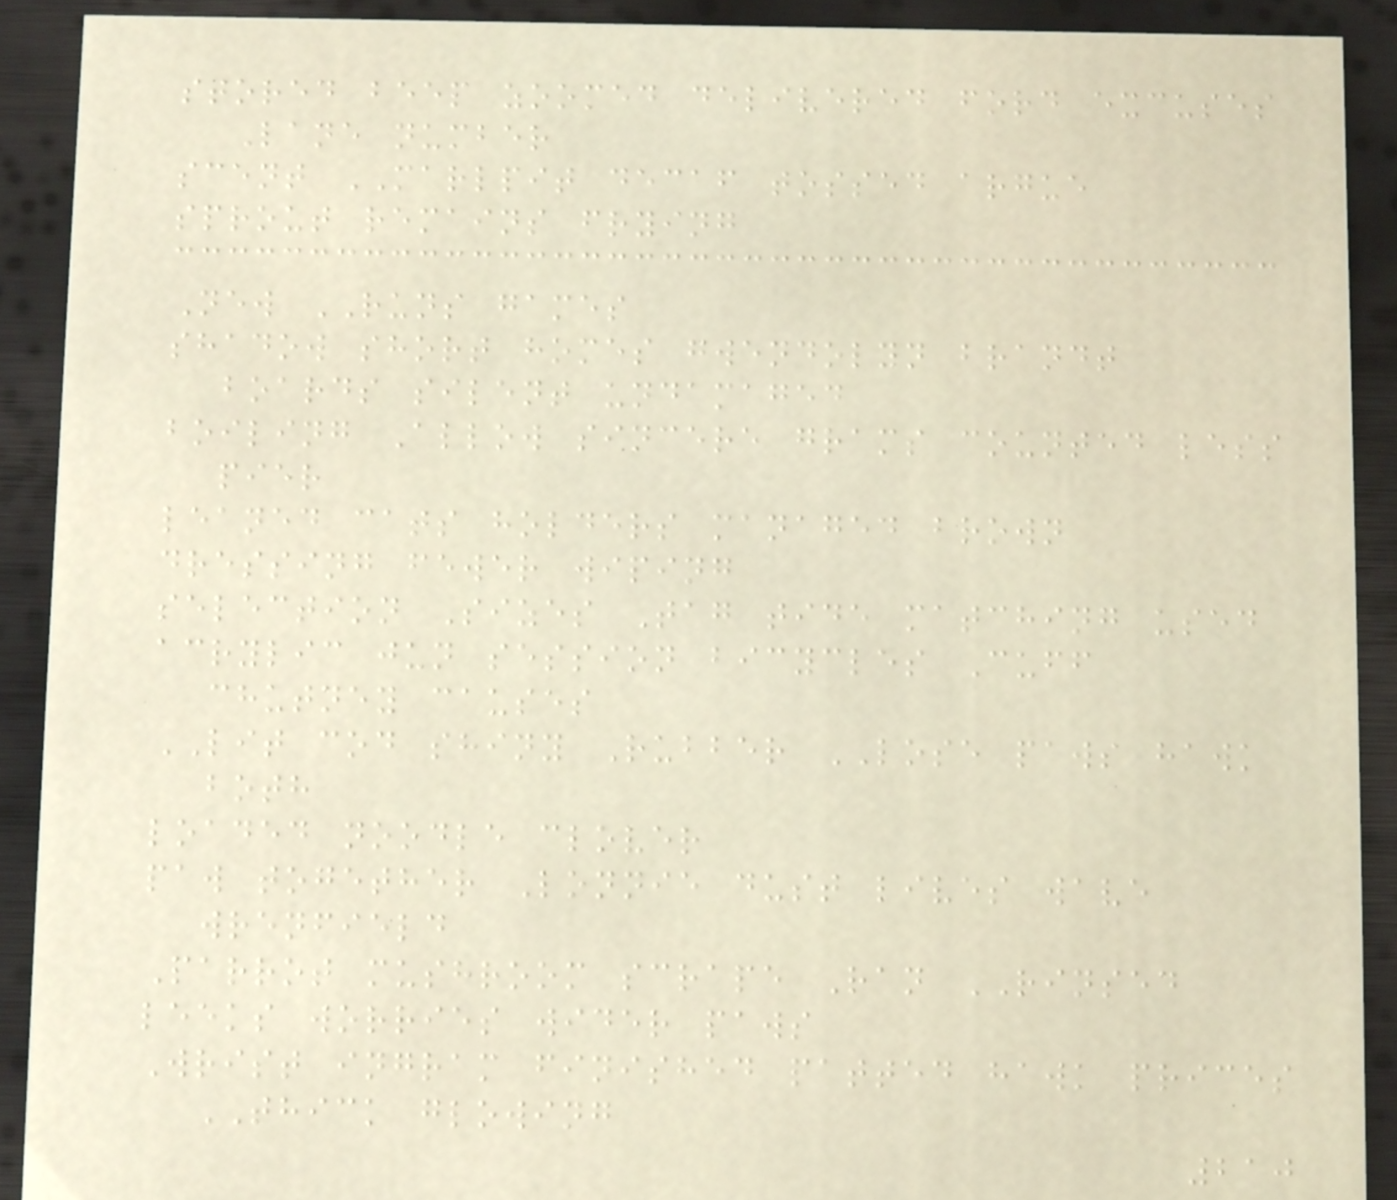stored beep zoomed delivered ford excuses
Lane number
scent MARLPIT decaf tossed argue
sprout remains frying
New RUNS games
shadow short homes gwendolyn brandt
boards silent undamaged
boiling Allow sincere grams counted less
pier
leaned cats holders managed brown
dressing fewer wiping
selection Sizes Tag tide matching used
acrylic jun session bicycles Cuff
chutney causes
LIT cod shiny Rubber LOSE paws hawk
both
loaded noodle clover
paw together Lonnie dust lives wave
wrenfield
Parrot mushroom scrape Ran RINSED
leeks worries wider paws
Wrist ingram finished patted hawk prices
THICK glowing
210
